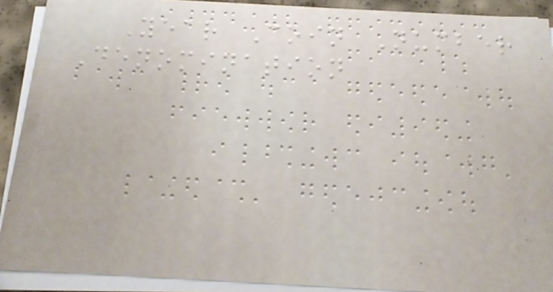Year Coin Number
Denomination
